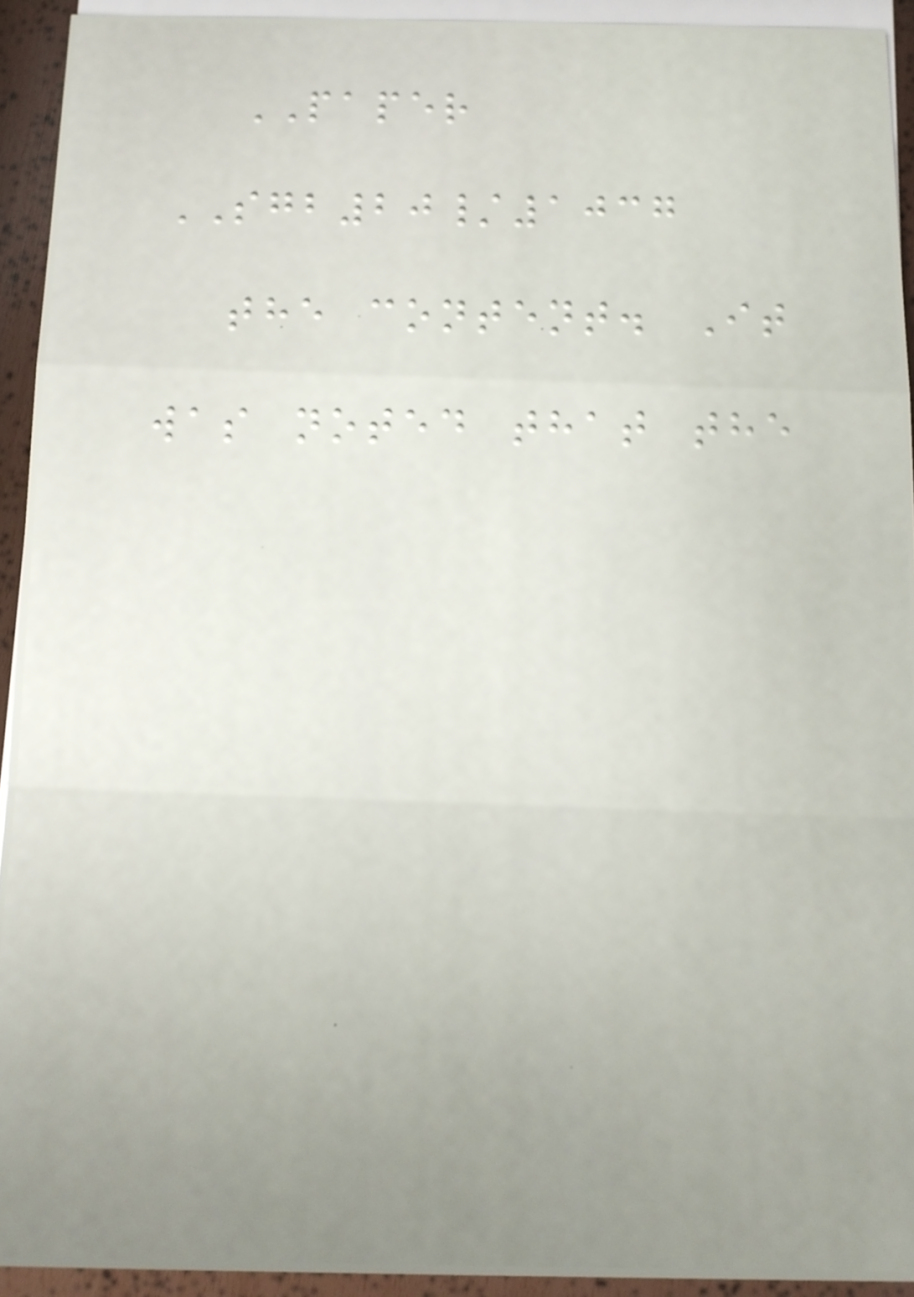PAPER
SGB20/1037
the content. It
was noted that the
